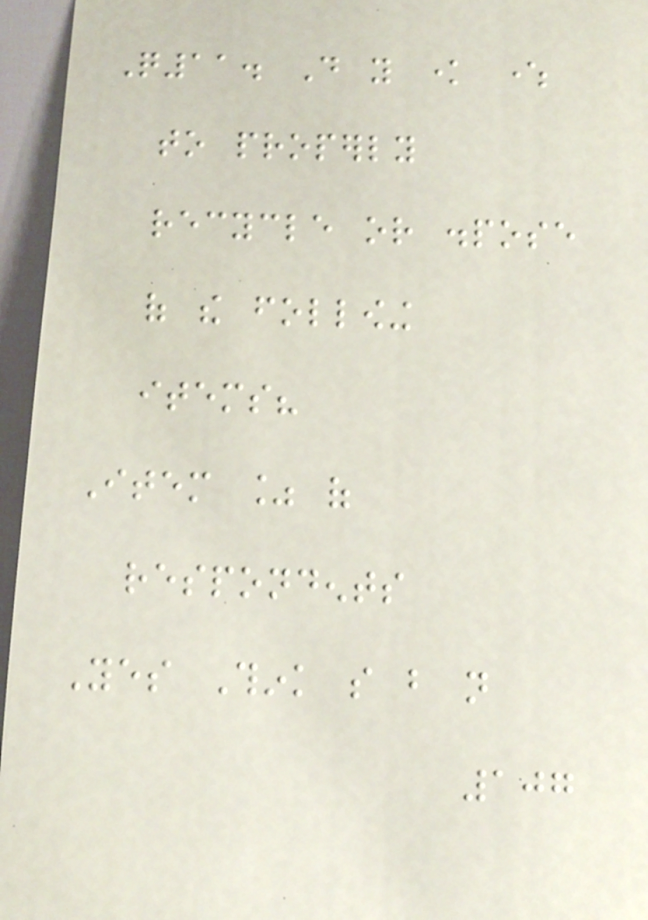Q11. Do you know where
to properly
recycle or dispose
of the following
items?
Item % of
respondents
Yes Think so but not
107
